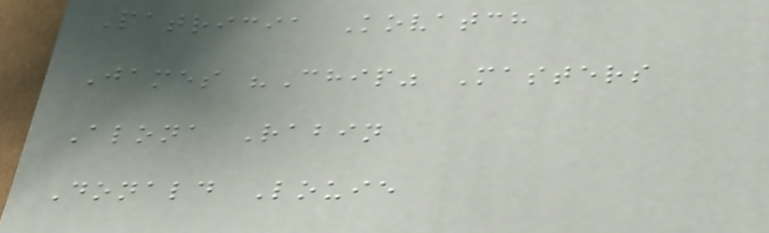Patricia Kovatch
James "Chip" Masters
Alona Rabin
Donald Louie
